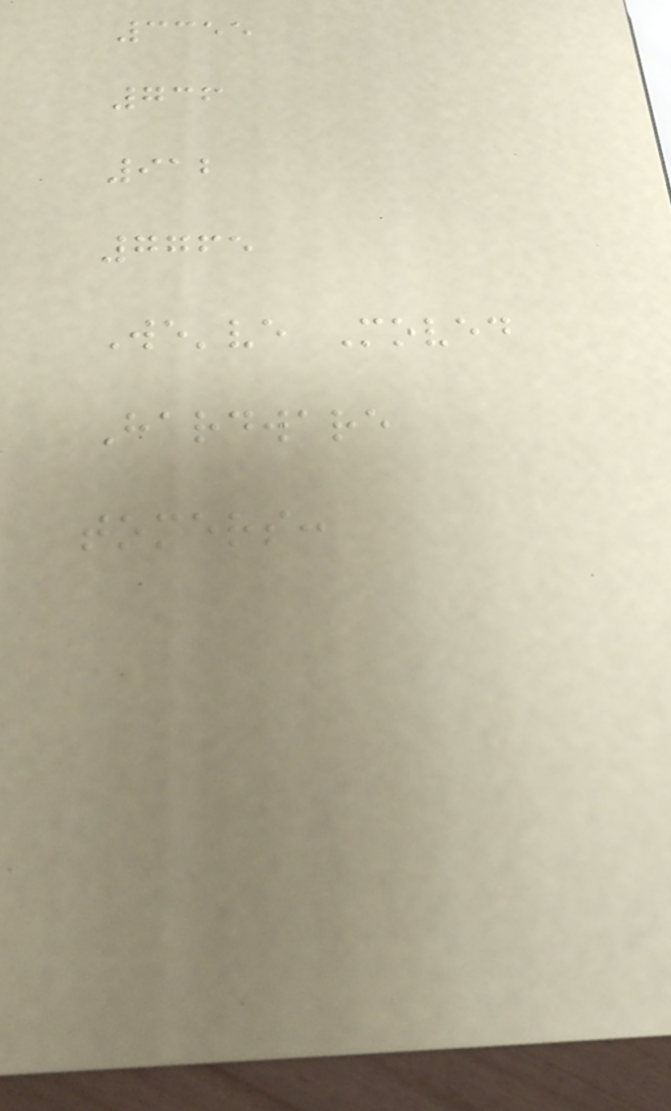3355
736
912
7765
We've Moved
Hardware
tomers:
